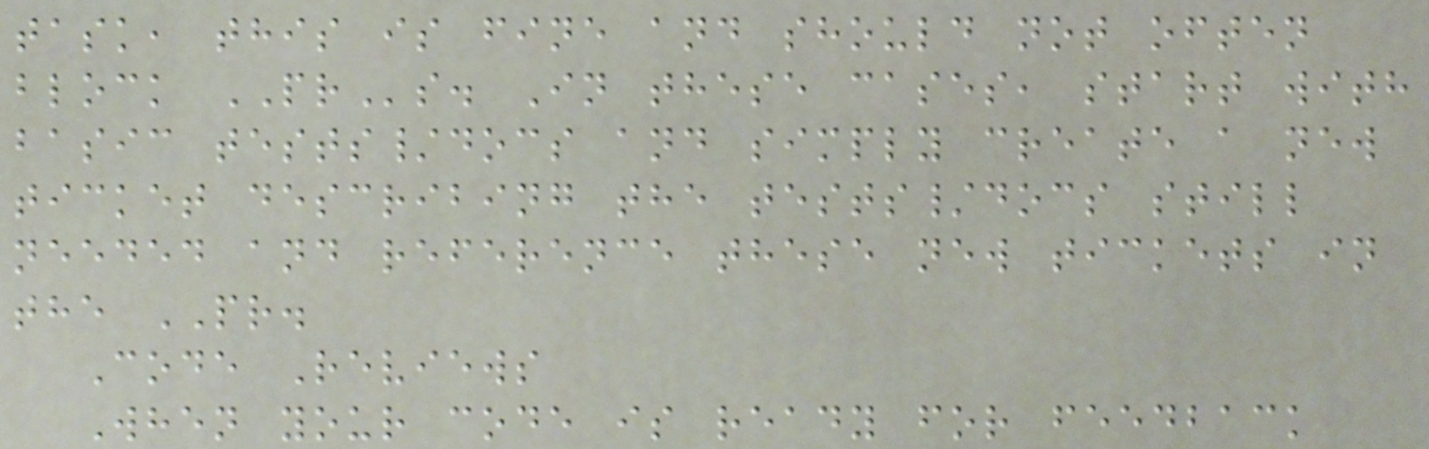task, this is fine and should not often
block PRs. In these cases, start with
basic tests/docs and simply create a new
ticket describing the tests/docs still
needed and reference these new tickets in
the PR.
Code Reviews
When your code is ready for feedback
